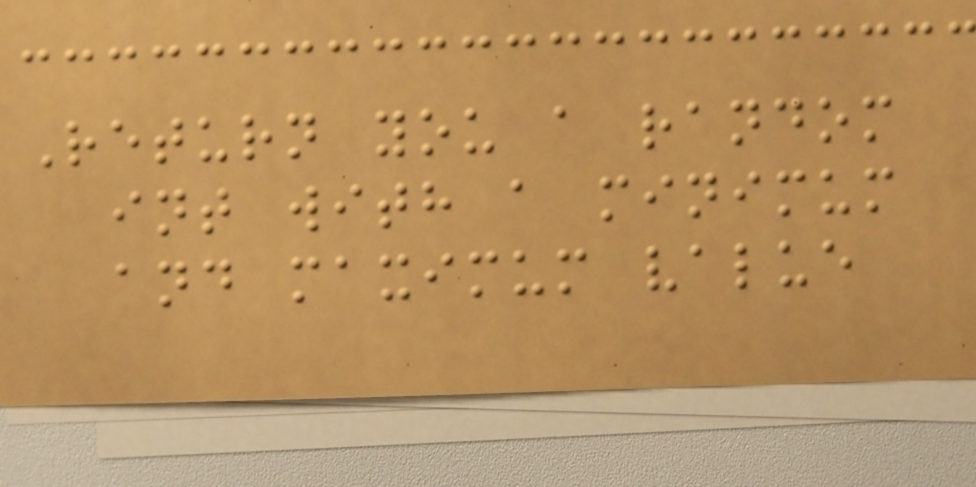Return you a random
int with a minimum
and maximum value
